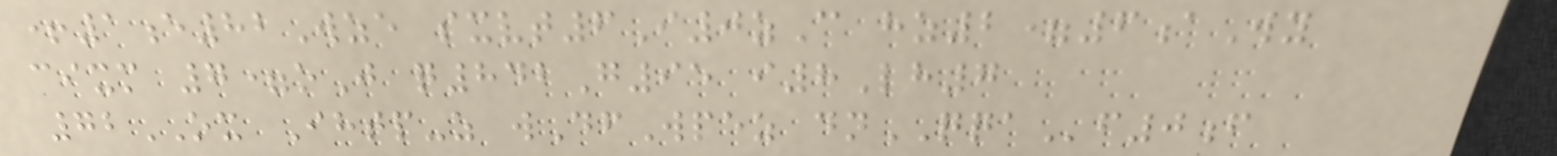+1e82Wze sxvt6I0zC hz2=6aWy
cixm 7=oJ q842G95 i8Lh7
72OX Ihtp-z wDfWpez dnQQAf0f
